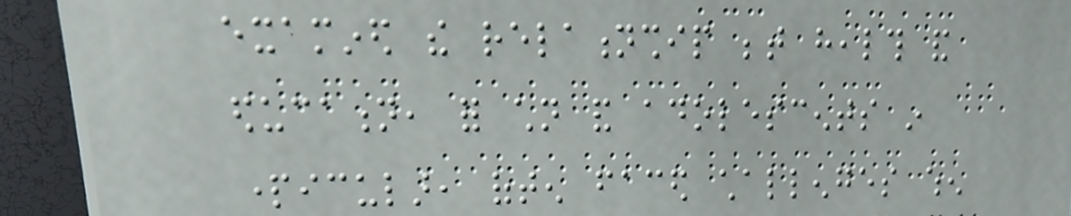examined the relationship between health and
education, for children and adolescents in
particular, often faced challenges when
